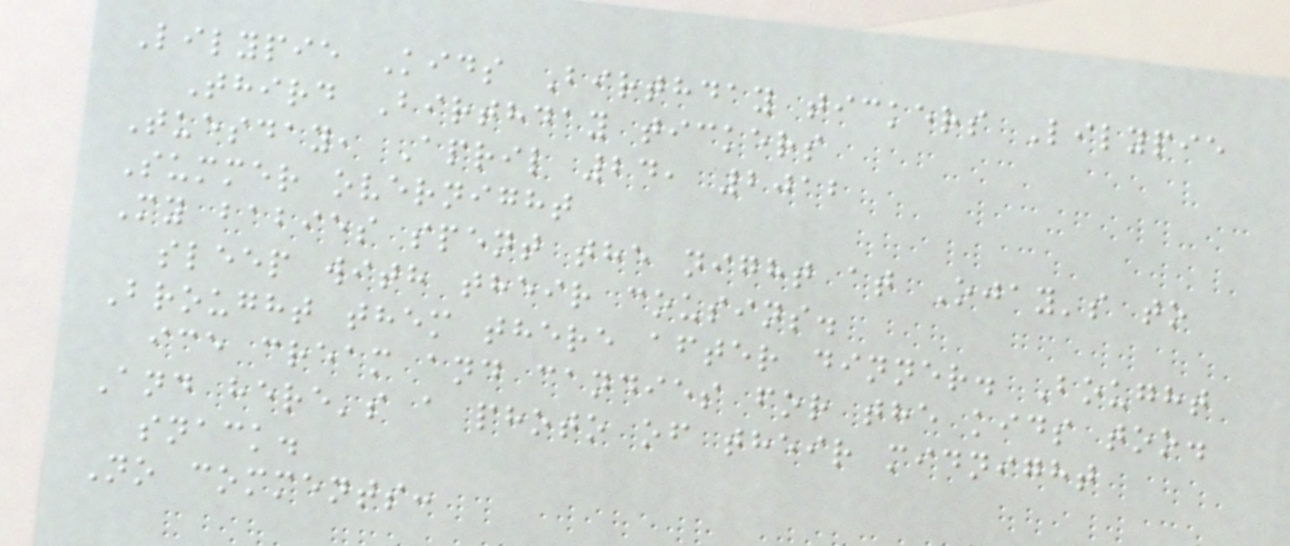Lilypie Kids Birthday tickers Lilypie
Third Birthday tickers
Tuesday, April 24, 2012
Summer overnight
My babies spent the night at Ojay's to
sleep with their cousins.
Brought them there after dinner. Bought
ice cream and candies for the kids too.
And here's a photo of their midnight
snack.
No comments:
